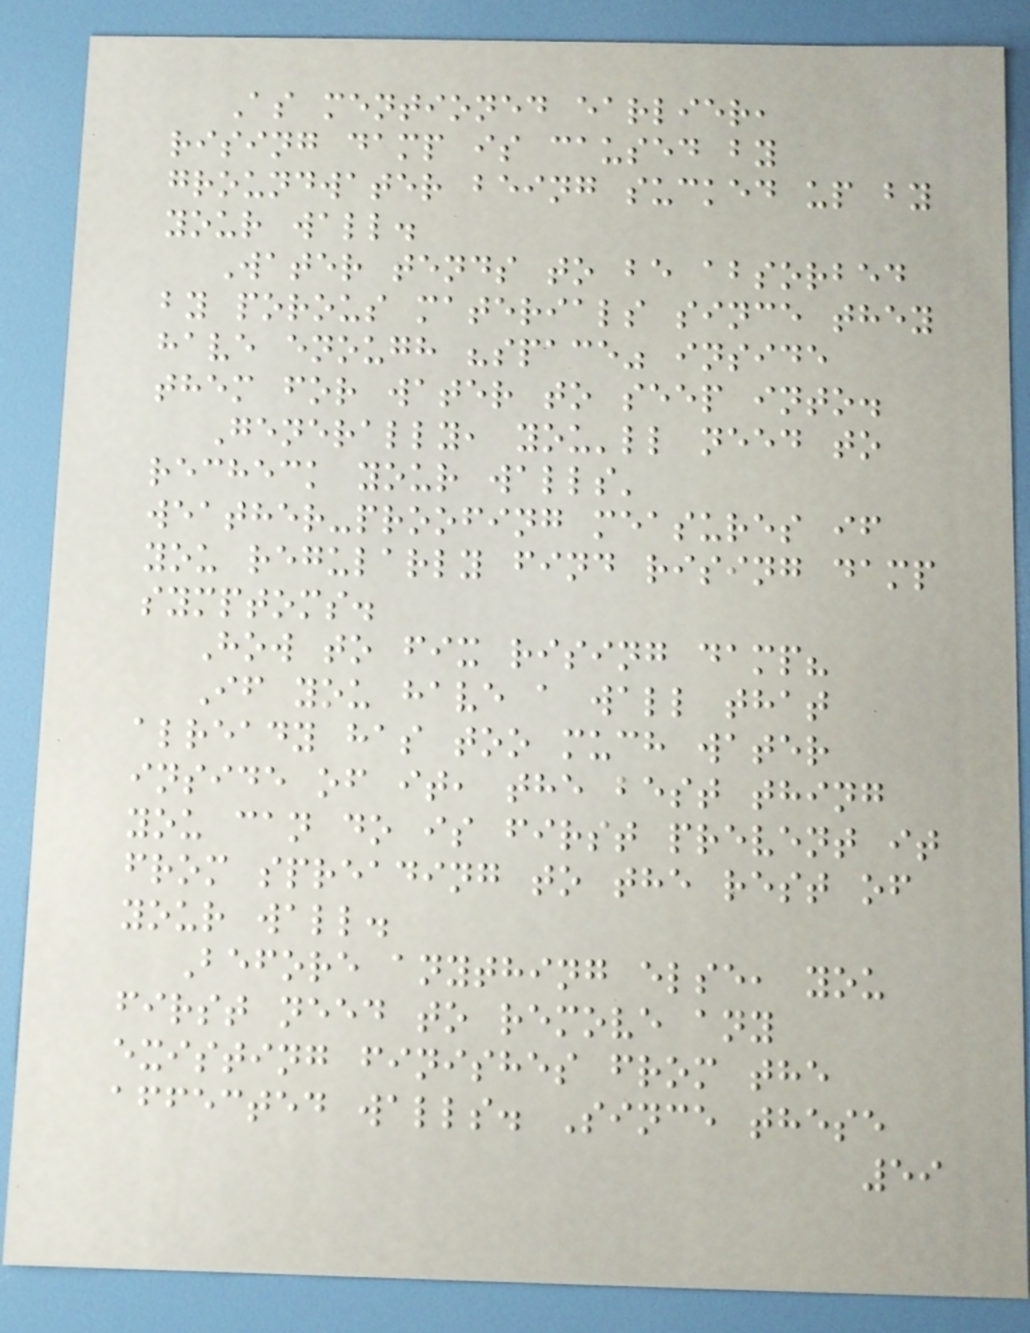As mentioned earlier,
rising damp is caused by
groundwater being sucked up by
your wall.
Water tends to be absorbed
by porous materials since they
have enough "space" inside
them for water to seep into.
Generally, you'll need to
recheck your walls'
weather-proofing measures if
you regularly find rising damp
symptoms.
How to fix rising damp?
If you have a wall that
already has too much water
inside of it, the best thing
you can do is first prevent it
from spreading to the rest of
your wall.
Before anything else, you
first need to remove any
existing finishes from the
affected walls. Since these
59
